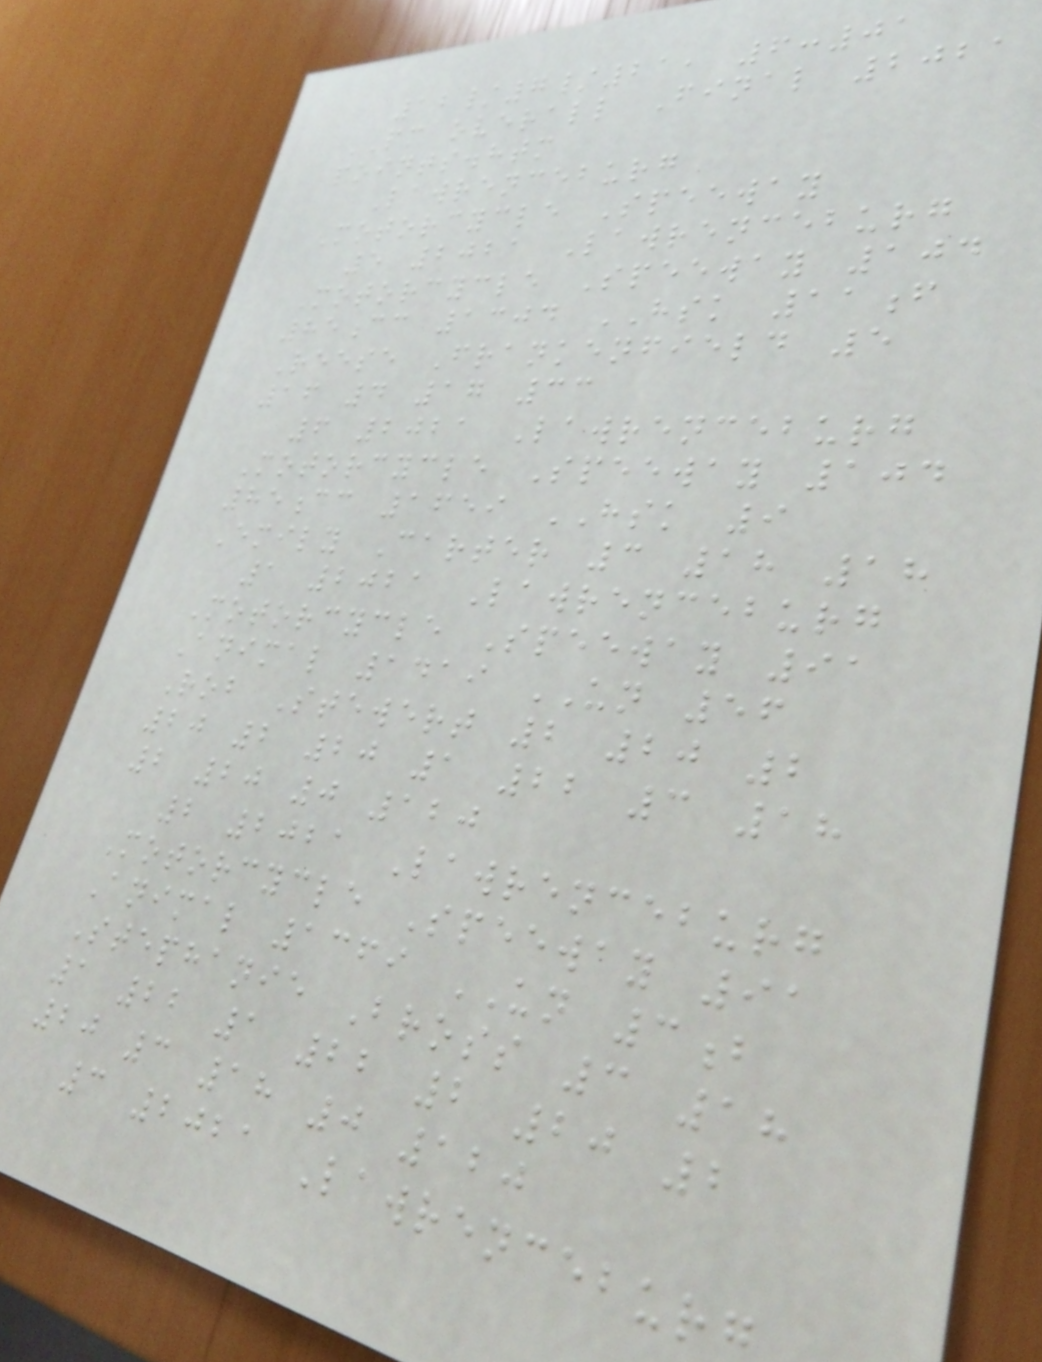12/7/21, 6:01
PM overall Final 2021
points.htm
Lawrenceburg
Motorcycle Speeway
5 2021 Lawrenceburg
Motorcycle Speeway 104
85cc 1304 HSK 11f
Reese Frankenfield 5
16 4 17 33
6 2021 Lawrenceburg
Motorcycle Speeway 104
85cc 1659 HSK 9
Emily Carter 3 18 18
1 2021 Lawrenceburg
Motorcycle Speeway 91
Animal 1419 UN 56
Rob Stewert 2 20 2
20 2 20 1 22 3 18
2 20 0 120
2 2021 Lawrenceburg
Motorcycle Speeway 91
Animal 1369 UN 3b
Stephanie Bross 3 18
1 22 1 22 2 20 2
20 3 18 0 120
3 2021 Lawrenceburg
